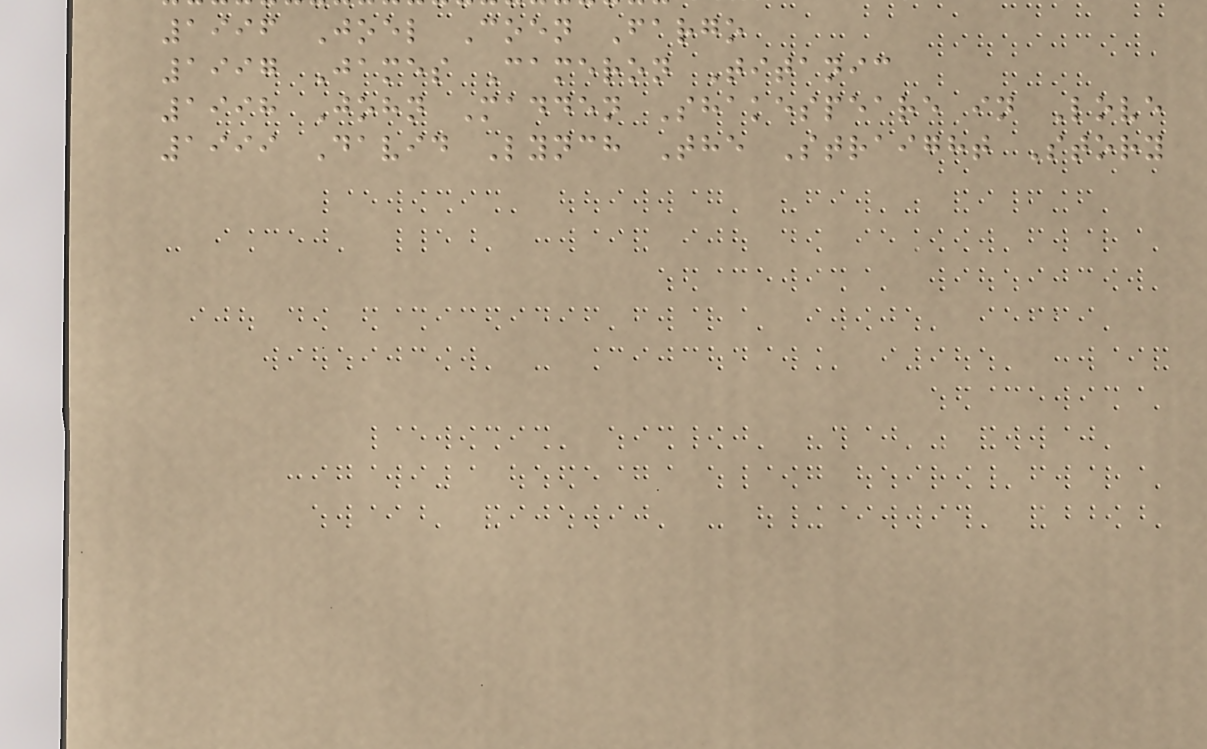1996 Joel Coen Fargo
1997 James Cameron Titanic
1998 John Madden Shakespeare in Love
1999 David Lynch The Straight Story
